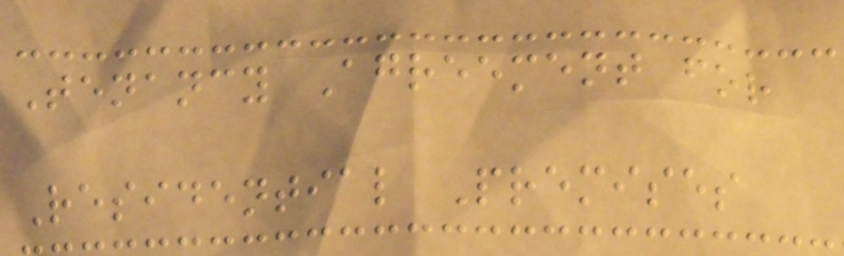Tenancy Agreement for
Residential Premises
